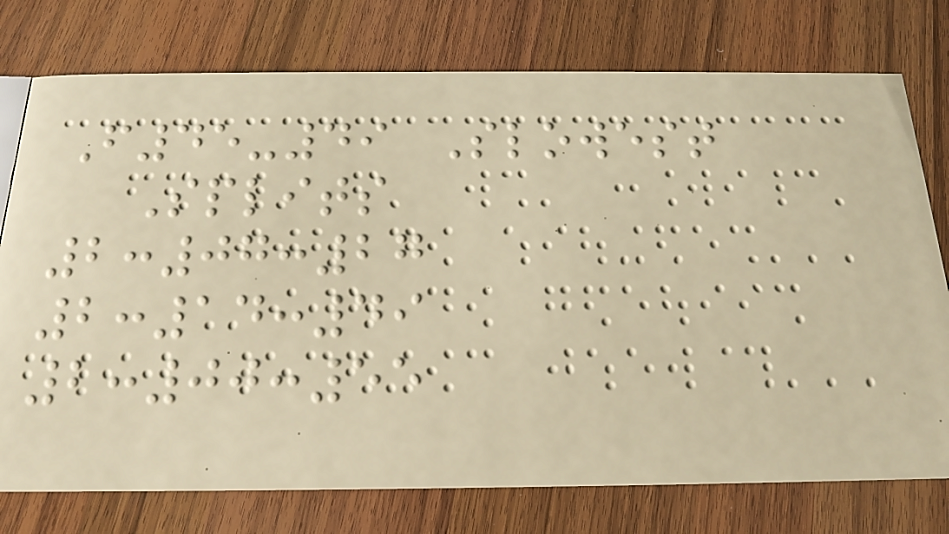F45-49 Slowest
Splits
2:07:27
2:14:49
2:00:55
